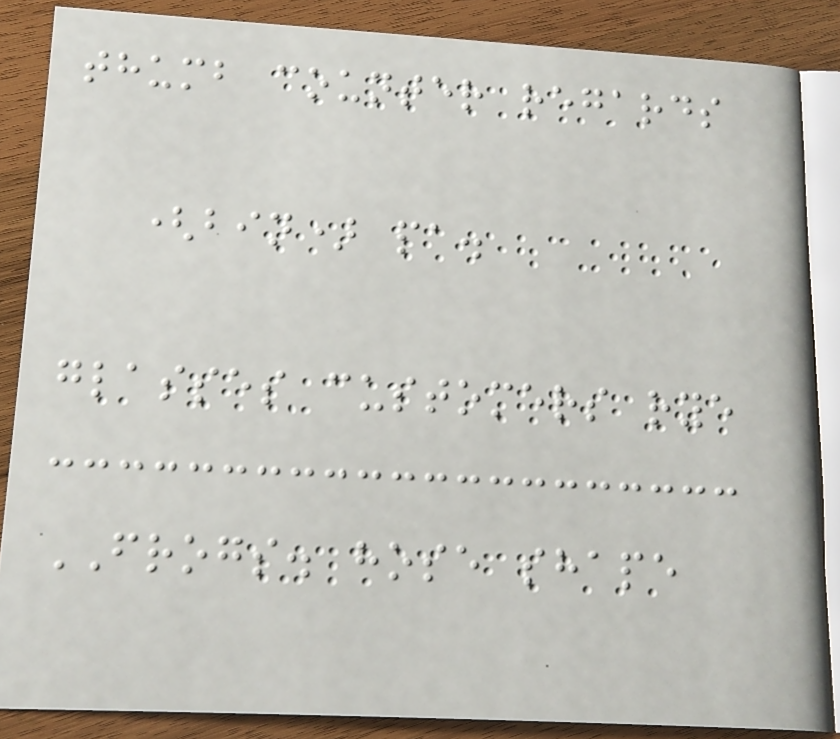thumb counter regards
(bin) pa.
glasses customers rye
FROGS. hose shape
